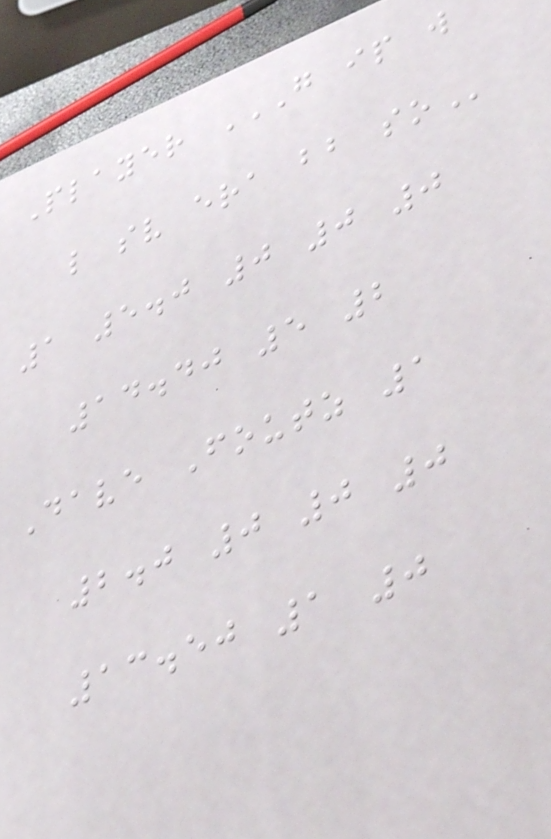Player G IP W
L SV ERA BB SO
1 5.0 0 0 0
14.40 5 2
Dave Foutz 1
2.0 0 0 0
13.50 1 0
